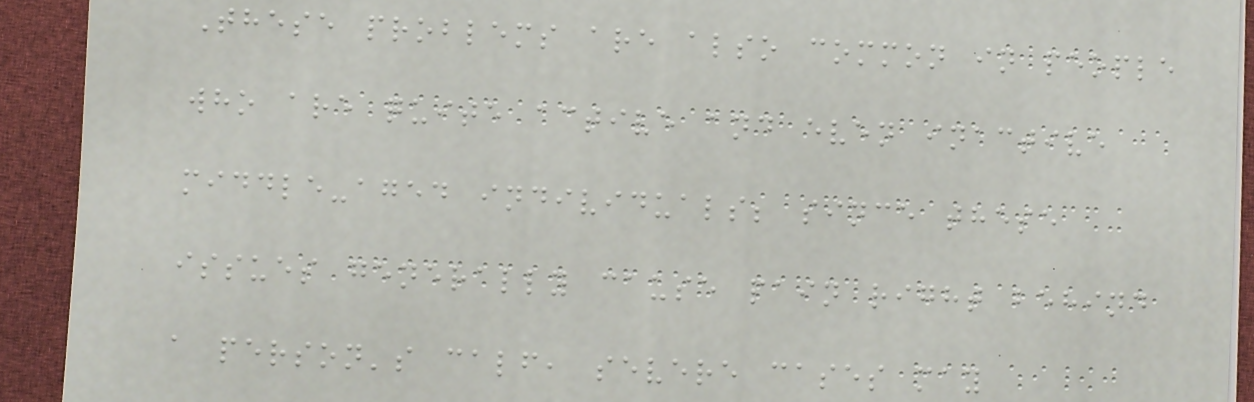These problems are also common in people
who are quite active and even inactive
middle-aged individuals; since these
issues generally cause pain right behind
a person's calf, severe cases may
